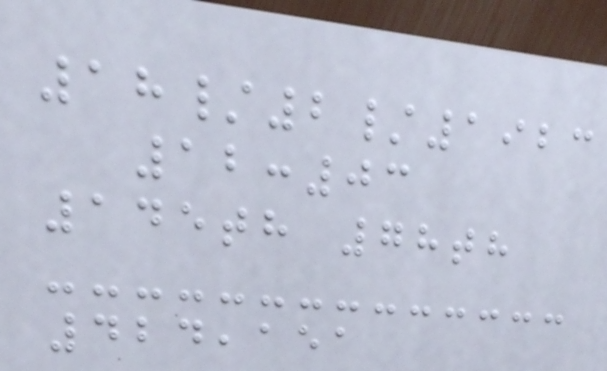18/2/1923
12:03
145th 78th
424,151
